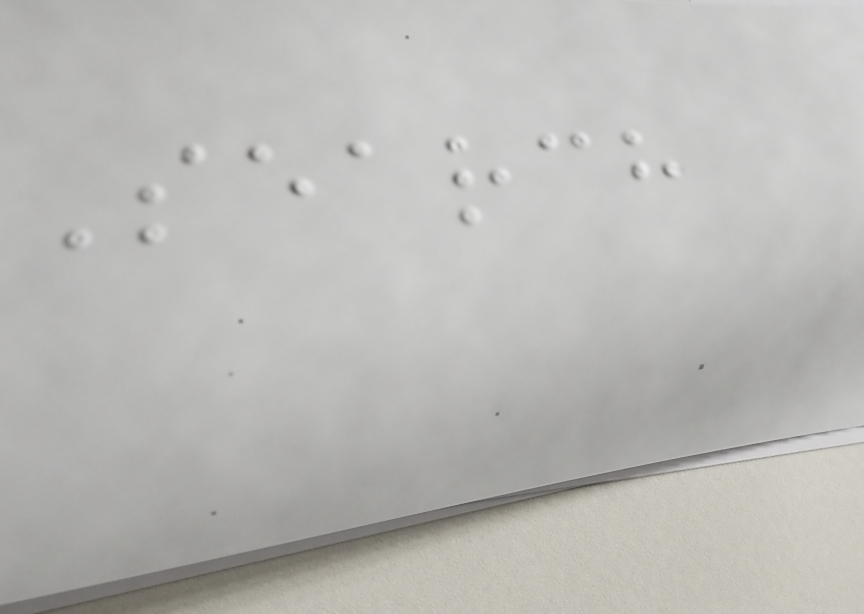Search
